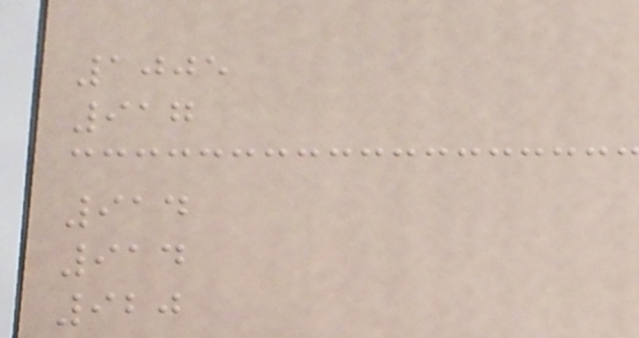1005
917
914
914
920
